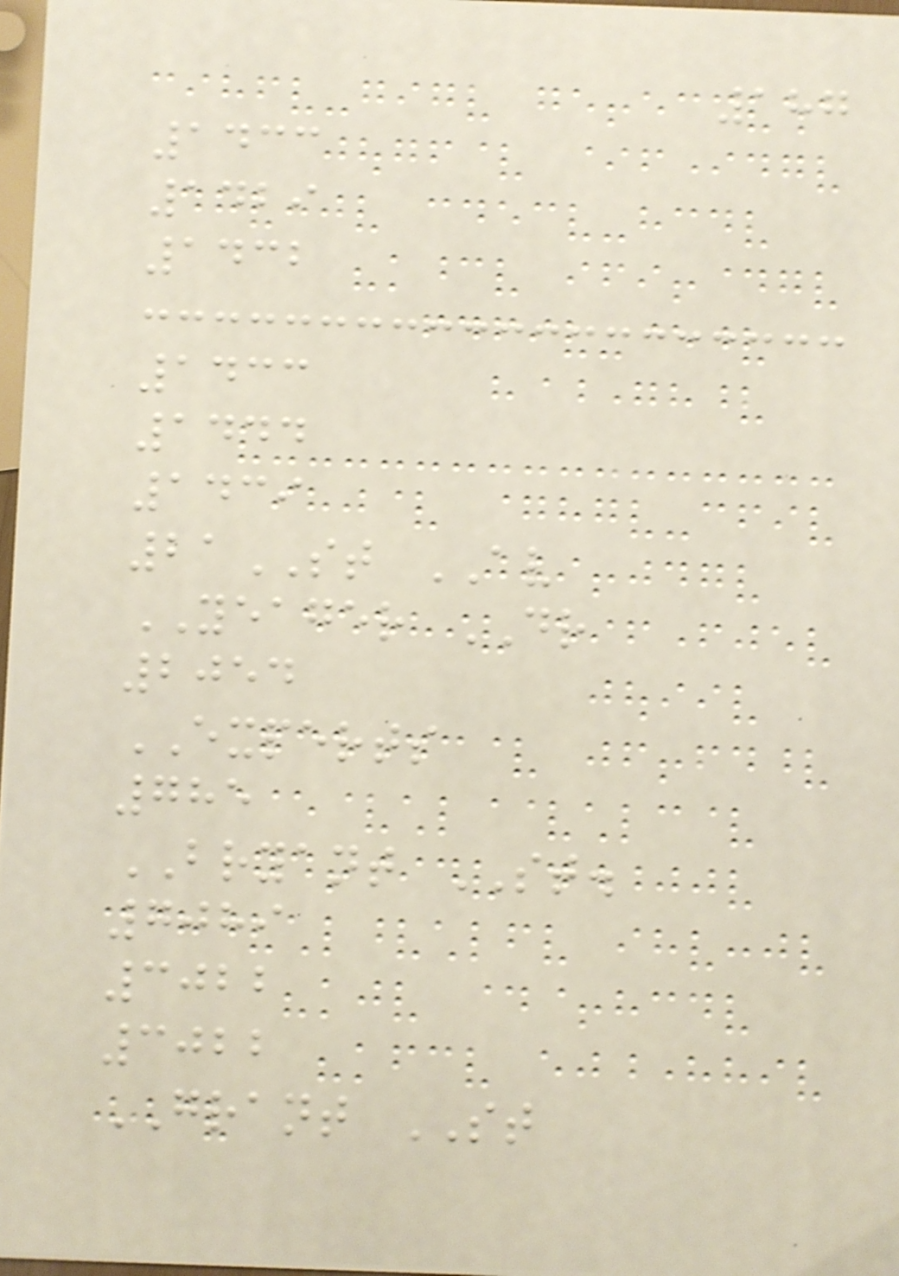187
1433
1429
1432
1433
1444
1439
21ST AV
YEAGER DR
2054
EXPERTS
785
BRYANT ST.
7089
3022
3022
GRANT ST
